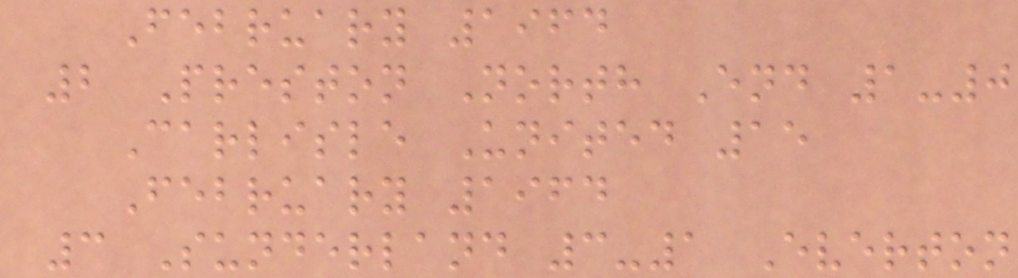February 1964
2 Preston North End 1-0
Carlisle United 15
February 1964
3 Sunderland 3-1 Everton
